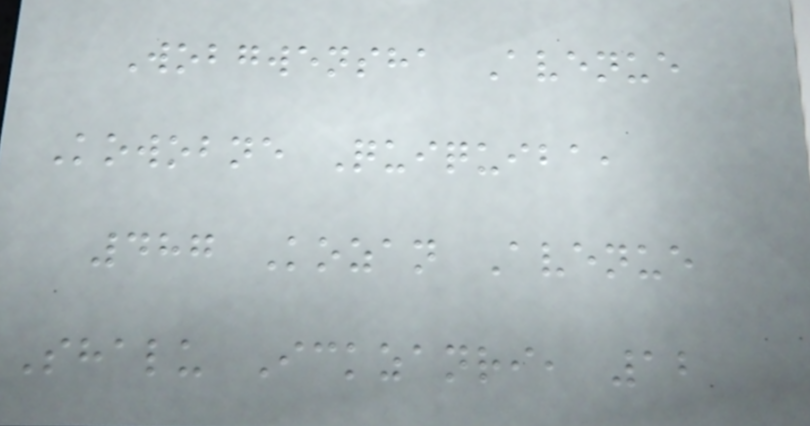Wobgwensha Avenue
Kowobne Quiquiba,
487 Kozan Avenue
Shalu Ickzanri, 12
